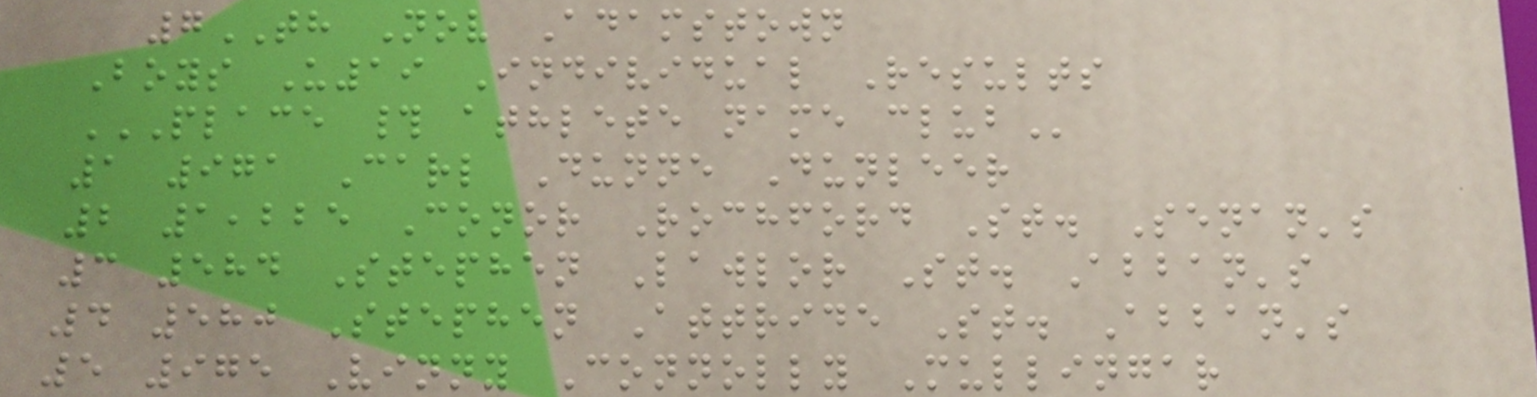7TH Nov Adamstown
Boys U19 Individual Results
PLACE # ATHLETE NAME CLUB
1 971 Carl Dunne Dunleer
2 1,225 Conor Rochford St. Senan's
3 584 Stephen Lawlor St. Abban's
4 580 Stephen Attride St. Abban's
5 975 Vinny Connolly Mullingar
